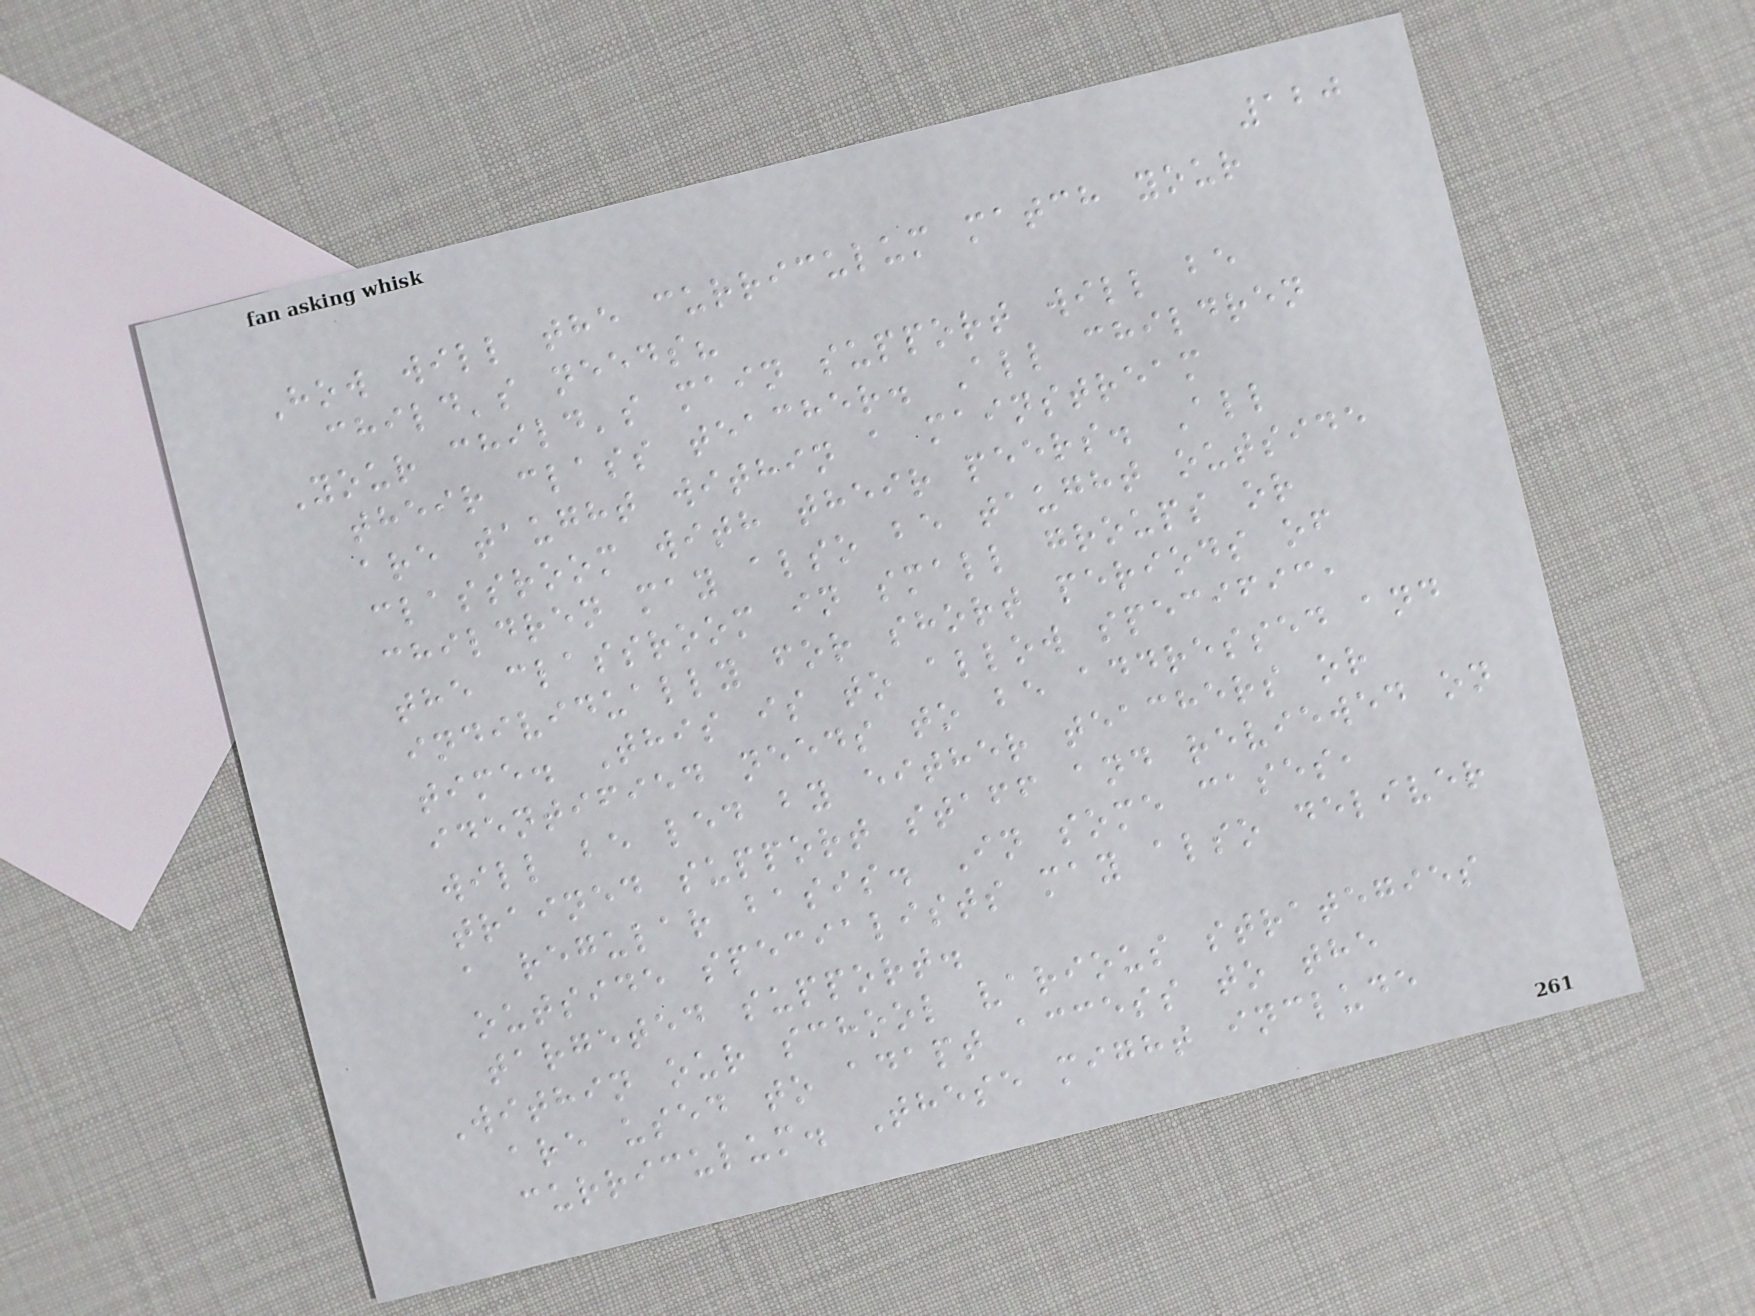120
How will the curriculum match your
child's needs?
Your child's main support will be
their class teacher. All children
are taught within a mainstream
classroom with their peers. All
children may also be taught outside
the classroom in small groups or
individually for short periods of
time. This is to allow specific,
identified needs to be addressed and
will be led by either teachers or
trained support staff and reviewed on
a regular basis. In some cases,
outside specialists may also deliver
targeted support.
Within our school various strategies
are used to adapt access to the
curriculum. These might include
